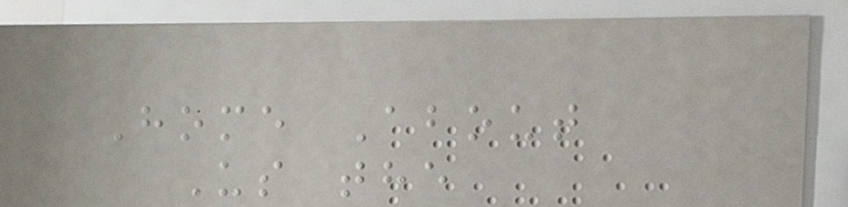Home About
Us the
